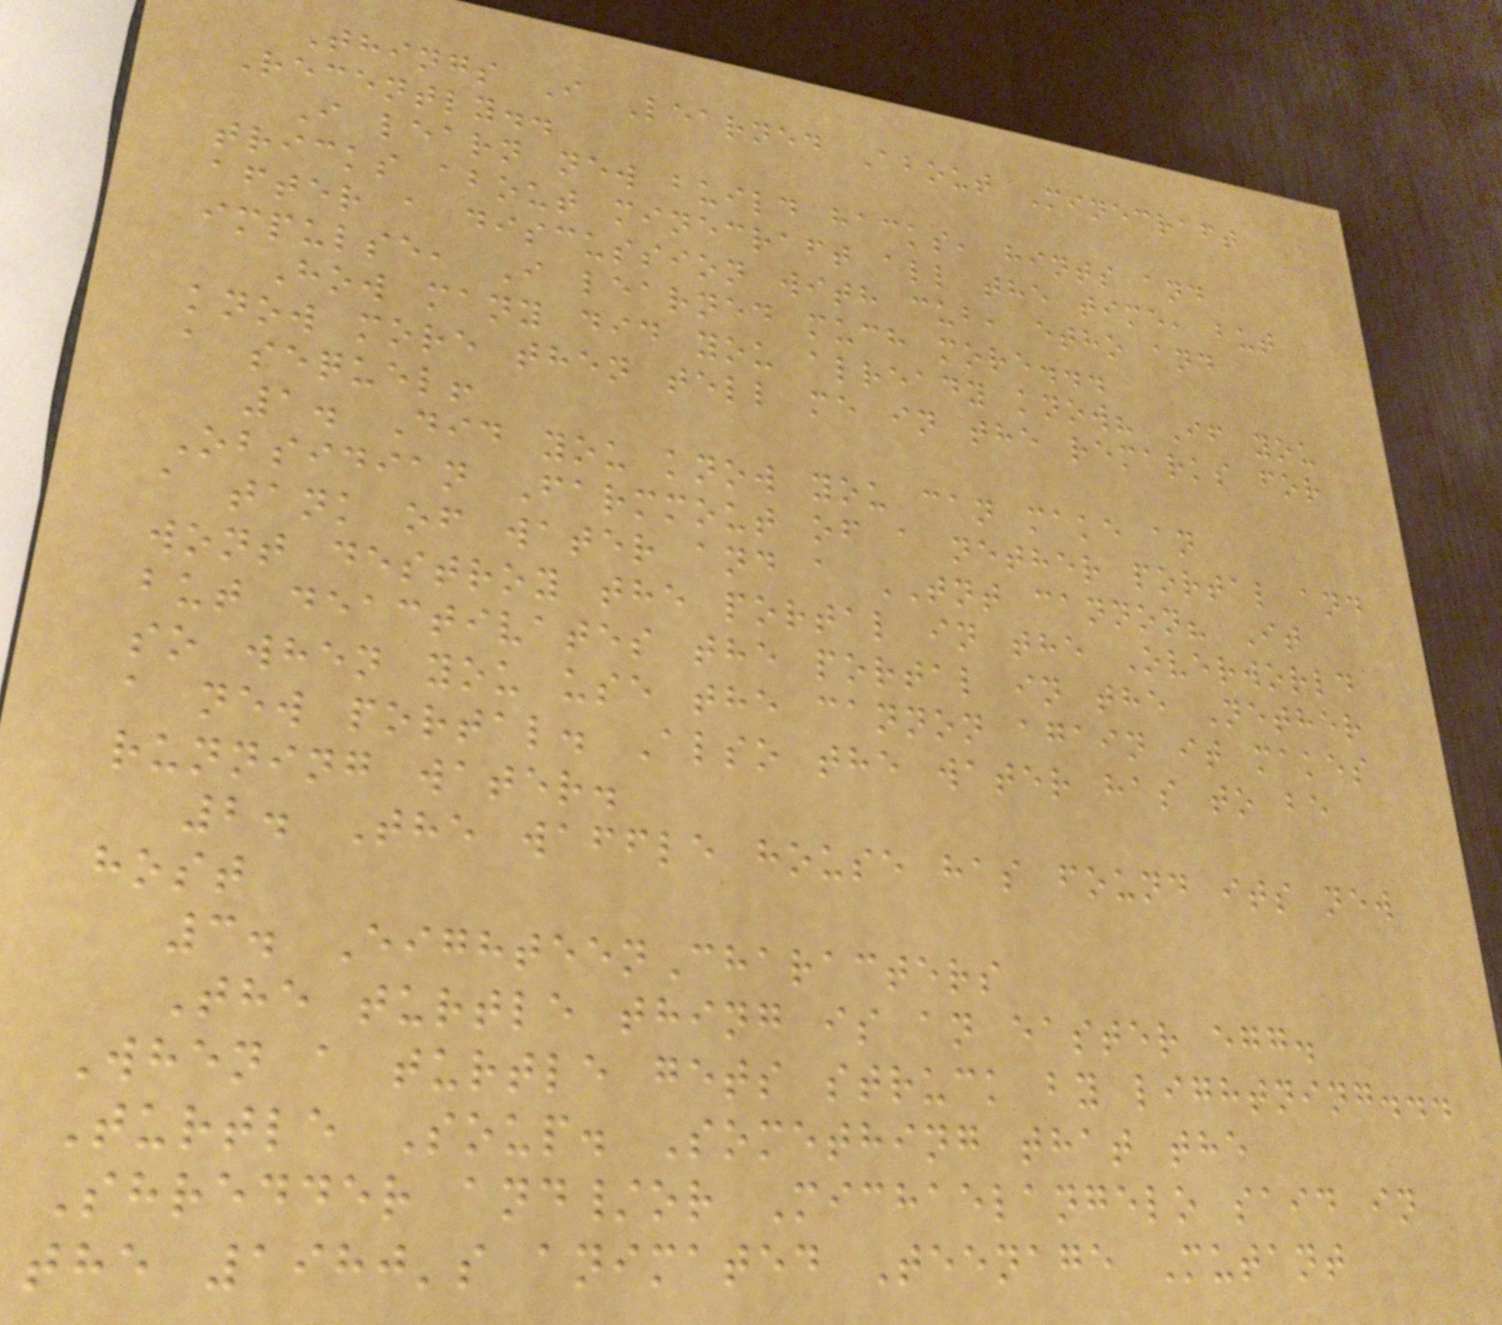Things I Learned About Minecraft
Recently..
I learn new build hacks, hints and
tricks about minecraft all the time, but
after a discussion with cub, etho and
impulse, I learned much more...
How many did you already know? If you
know more then tell me in the remarks for
a sequel!
1. Did you know you can make an
Obsidian Farmmout of a nether portal and
a tank of water and a TNT cannon? It
wont destroy the portal in the Overworld
but deactivates the portal in the Nether
so when you use the cannon again it makes
a new portal. Also the water has to be
running water.
2. The waffle house has found its new
host
3. EighteenCharacters
The turtle thing is an easter egg.
When a turtle gets struck by lightning...
Turtle Soup. Something that the
Shredder and/or Michaelangelo said in
the 1980's animated Teenage Mutant
